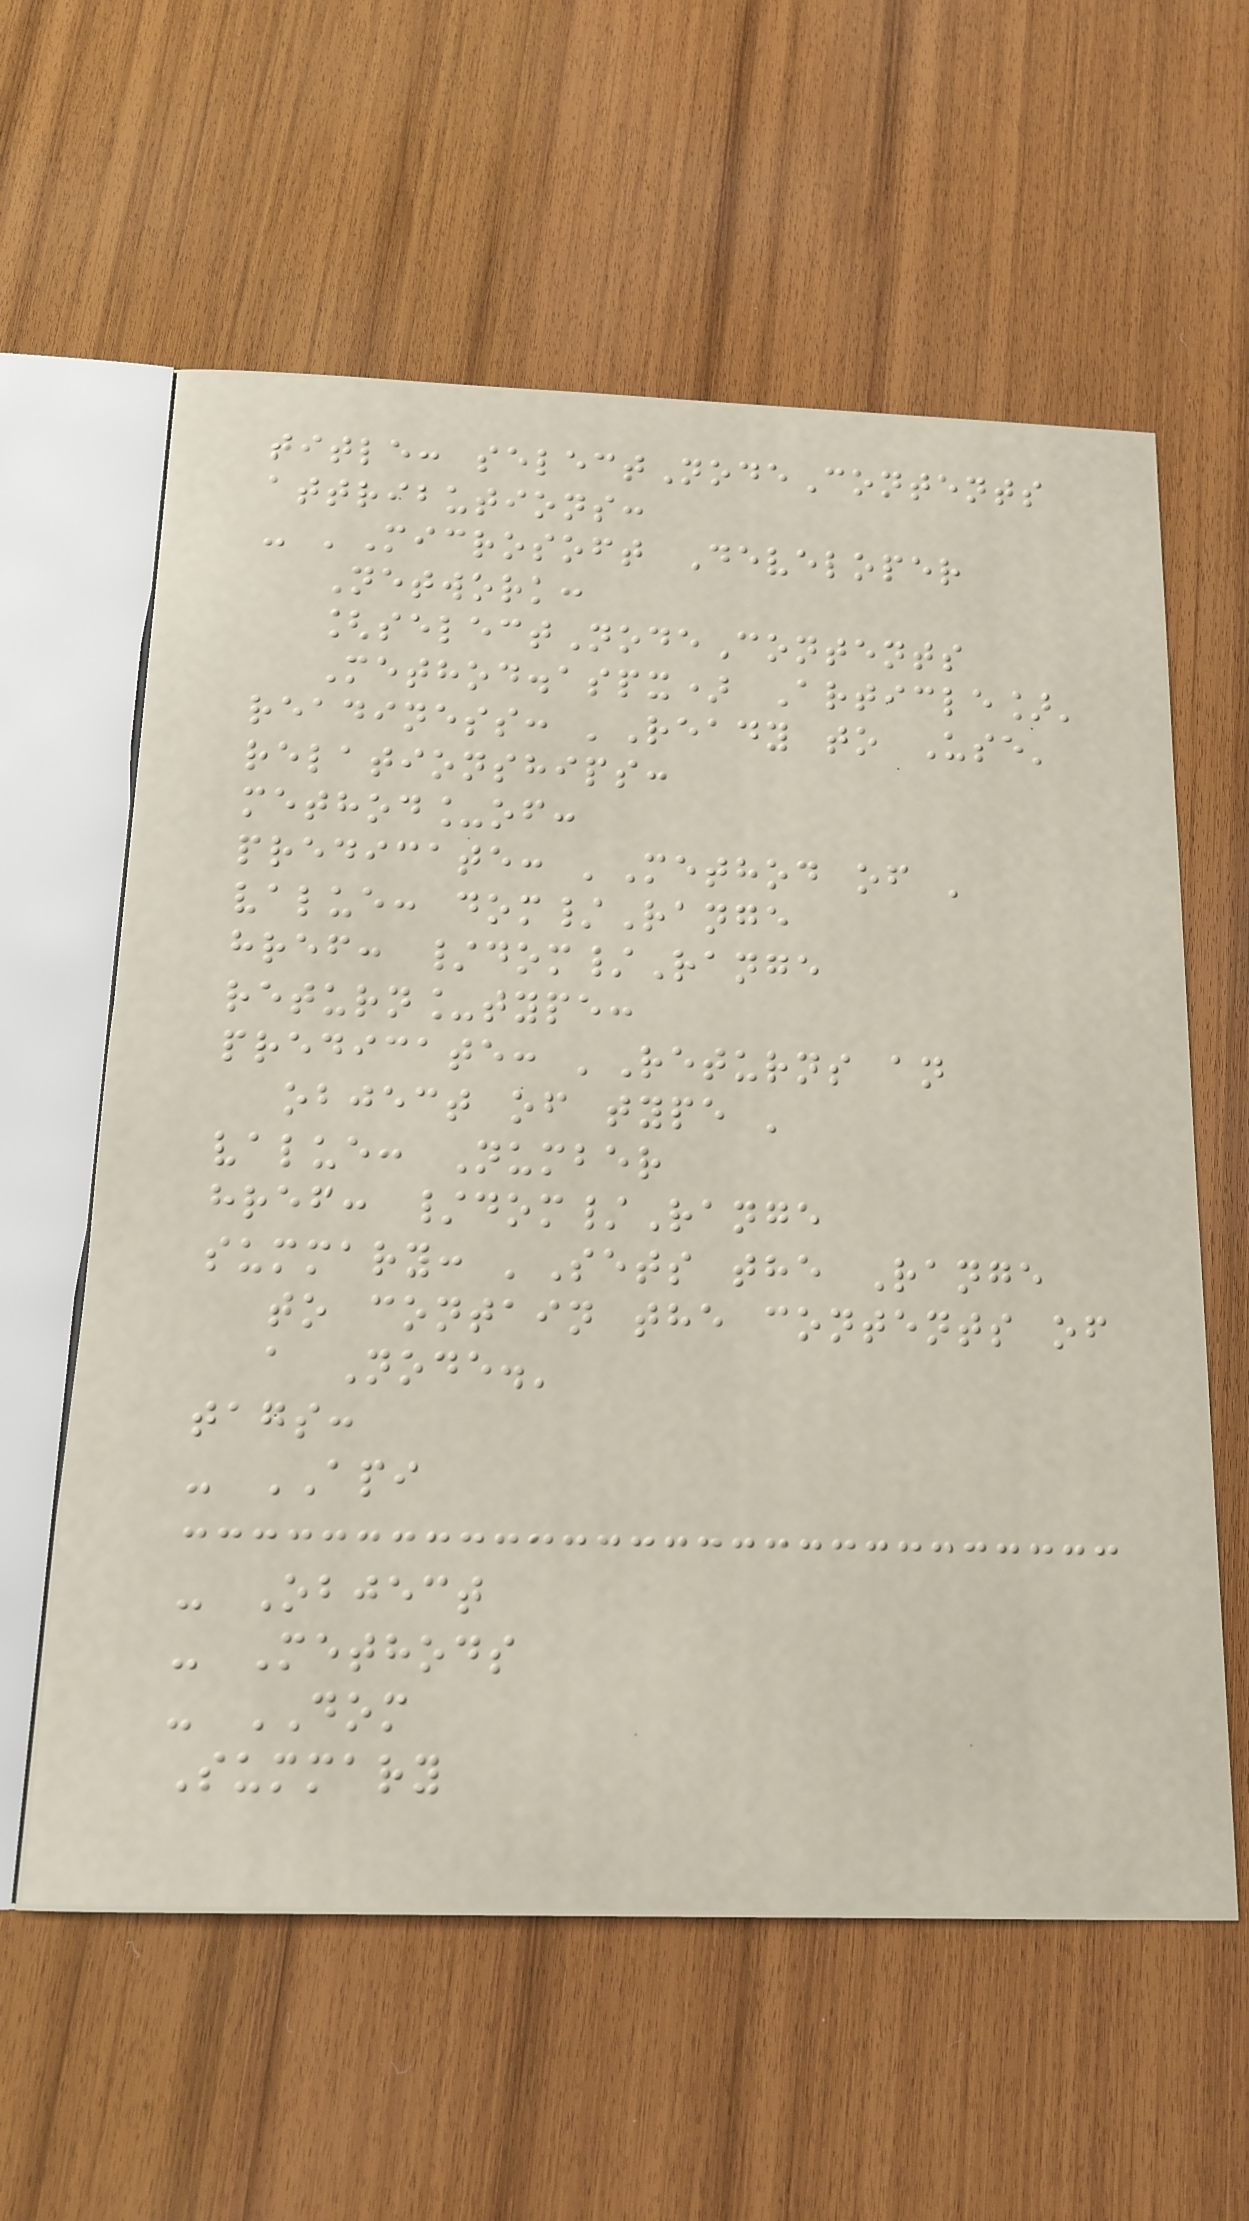title: selectNodeContents
attributions:
- 'Microsoft Developer
Network:
[selectNodeContents
Method.aspx) Article]'
readiness: 'Ready to Use'
relationships:
method_of:
predicate: 'Method of '
value: dom/Range
href: /dom/Range
return_type:
predicate: 'Returns an
object of type '
value: Number
href: /dom/Range
summary: 'Sets the Range
to contain the contents of
a Node.'
tags:
- API
- Object
- Methods
- DOM
Summary
